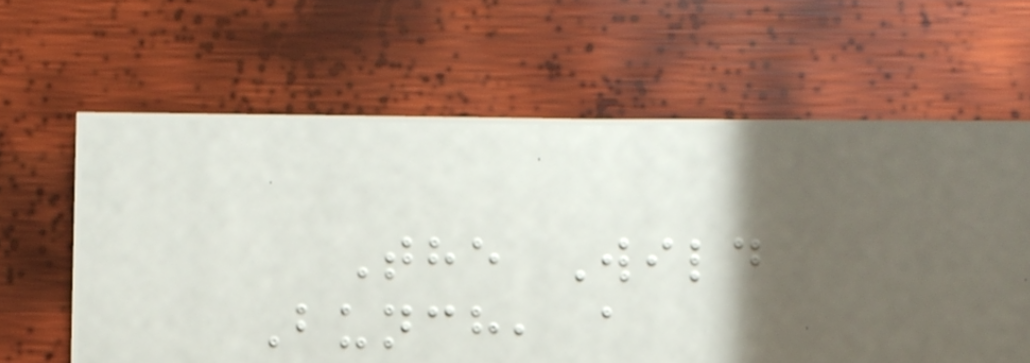The Wild
Bunch, a
